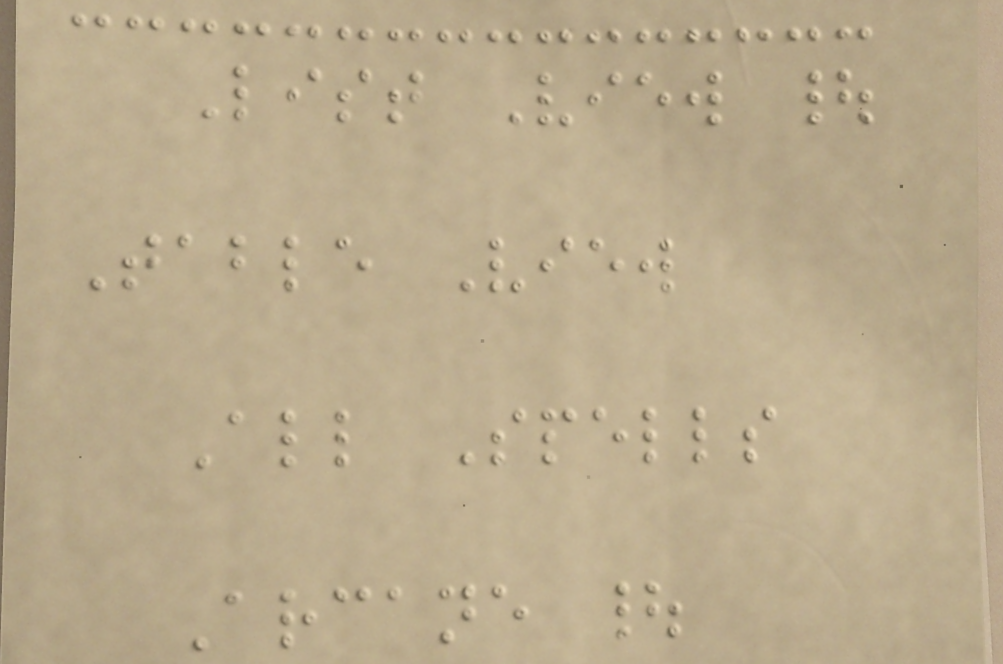List View |
Table View
All Spells
Arcane |
